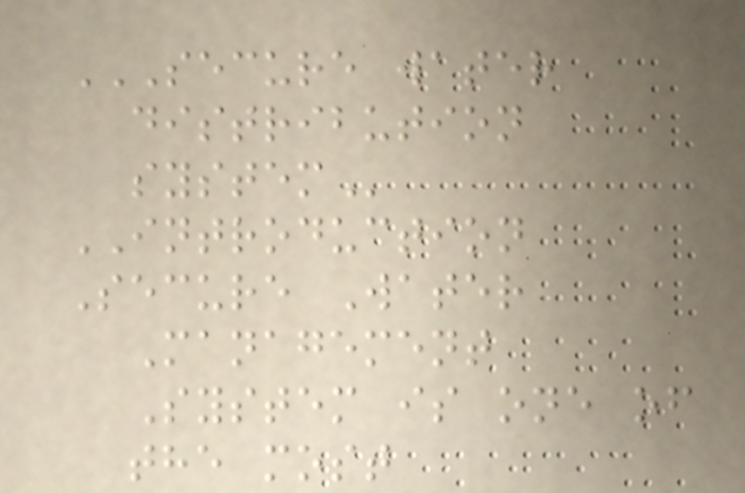SECURE WATER
DISTRIBUTION
SYSTEM
INTRODUCTION
Secure Water
Management
System is one of
the most
